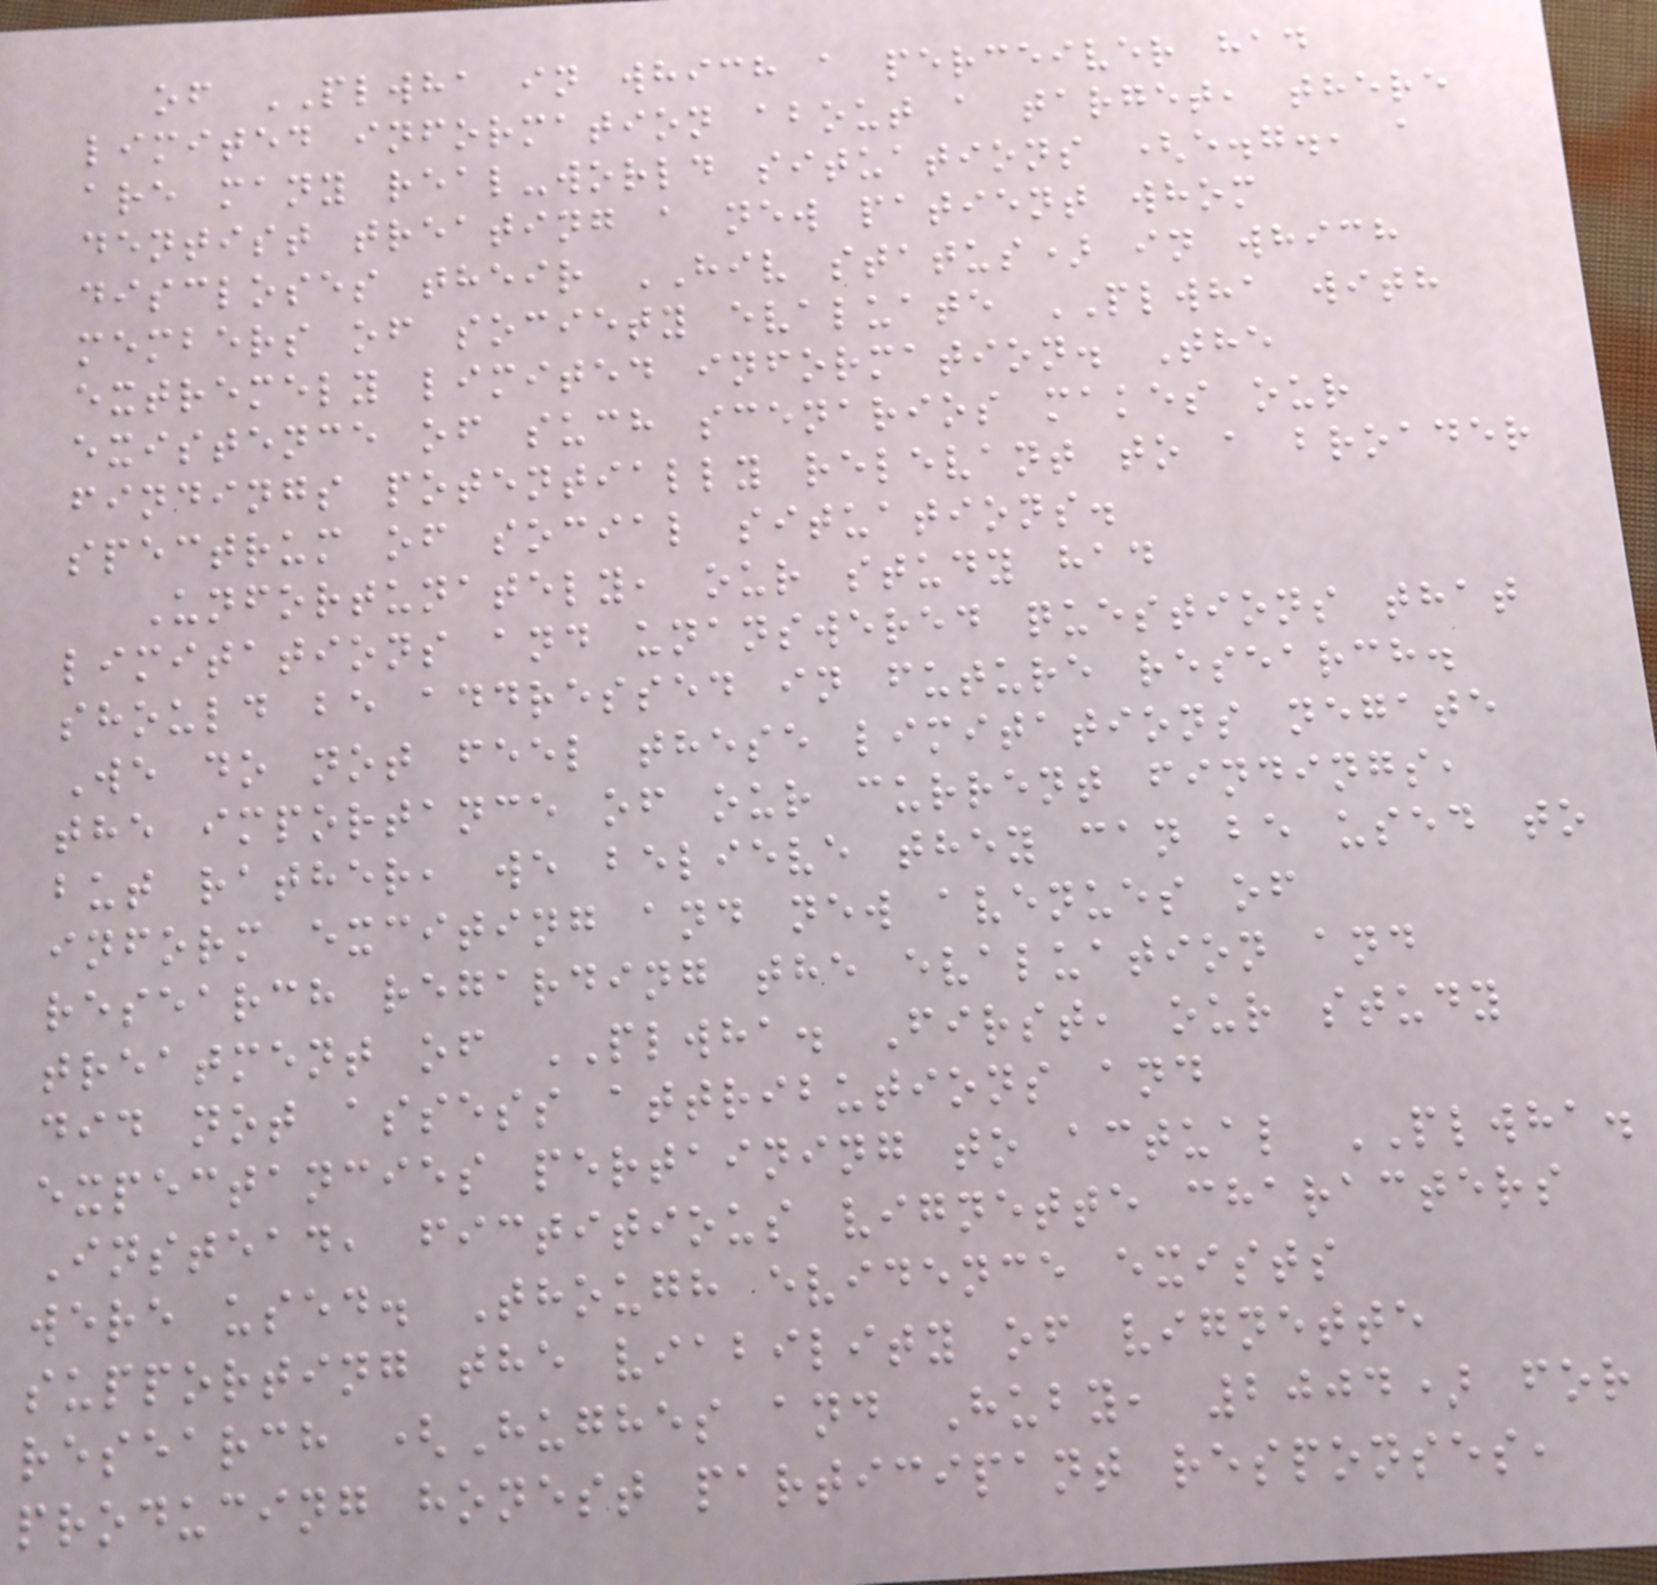of PLWHA in which a perceiver had
limited information about a target, there
are many real-world situations (e.g., a
dentist treating a new patient whom
discloses their HIV status) in which
members of society evaluate PLWHA with
extremely limited information. The
existence of such scenarios makes our
findings potentially relevant to a broader
spectrum of social situations.
Unfortunately, our study had
limitations and unanswered questions that
should be addressed in future research.
We do not feel these limitations negate
the importance of our current findings,
but rather, we believe they can be used to
inform exciting and new avenues of
research regarding the evaluation and
treatment of PLWHA. First, our study
did not assess attributions and
expectancies pertaining to actual PLWHA.
Instead, fictitious vignette characters
were used. Though evidence exists
supporting the viability of vignette
research (Hughes and Huby, 2004) for
producing honest participant responses,
